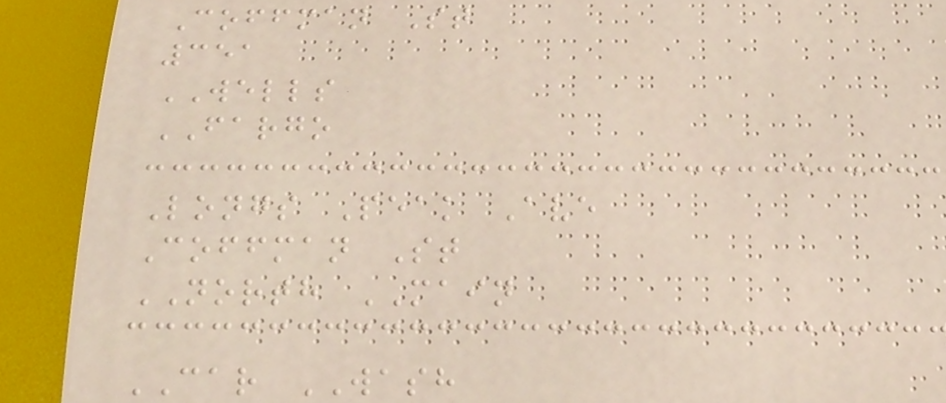Coffman St
351
WELLS
FARGO
Longs Peak Ave
Coffman St
NORTH MAIN
CAR WASH
